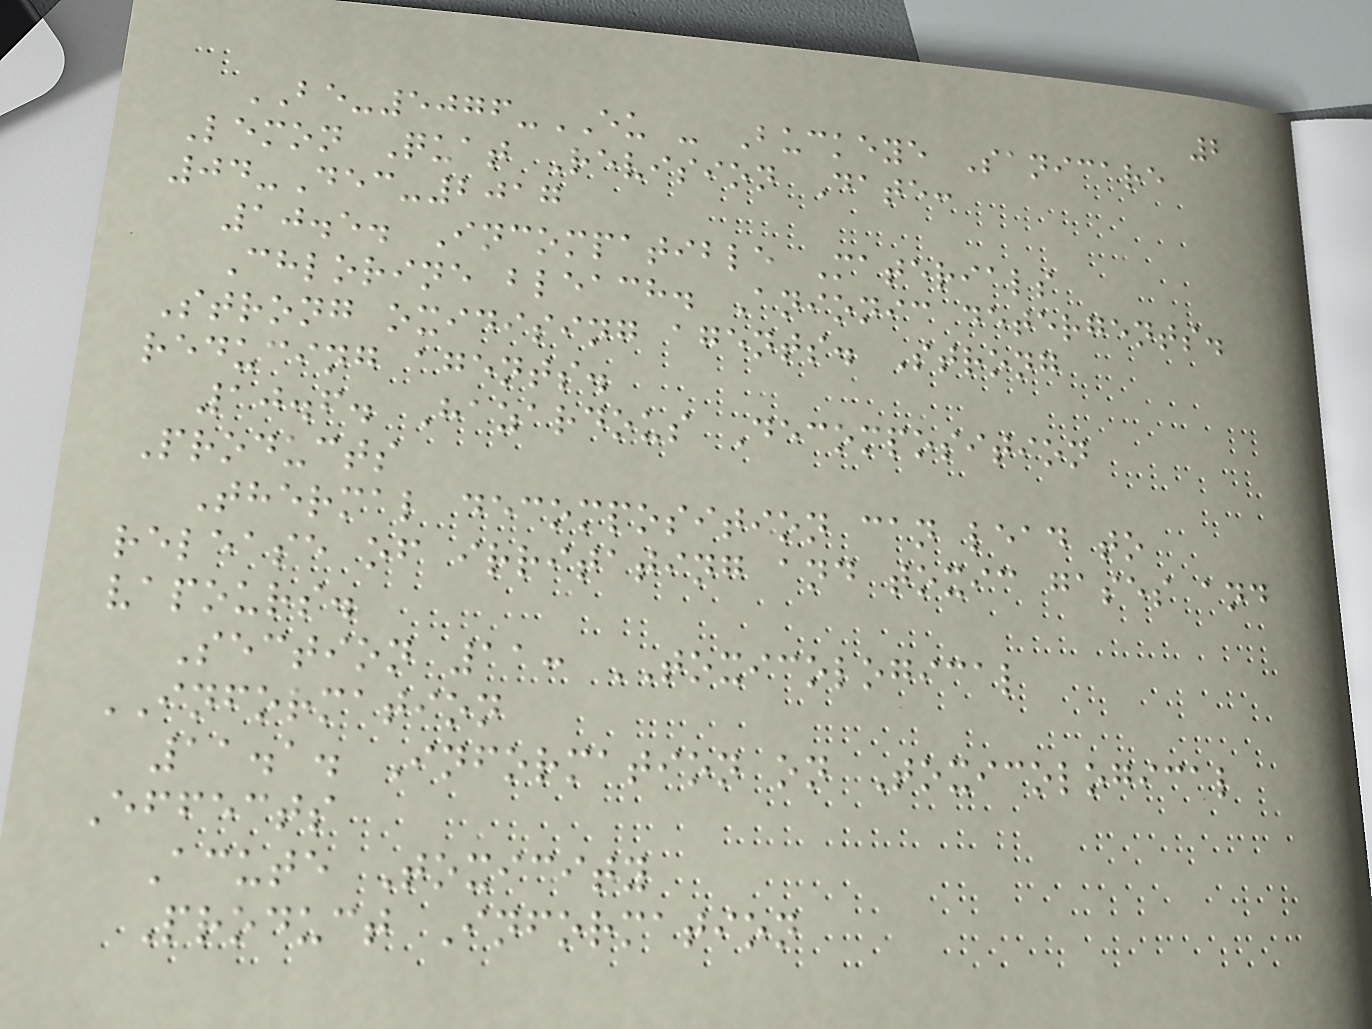2
BE-5076-EU - Buckeye Sanicare
Lemon Quat Revision Date:
04-Dec-2017
10.5. Incompatible Materials
Chlorine bleach. Anionic detergents.
Strong oxidising agents. Strong
reducing agents.
10.6. Hazardous Decomposition
Products
Thermal decomposition can lead to
release of irritating and toxic gases and
vapours.
Section 11: TOXICOLOGICAL
INFORMATION
11.1. Information on Toxicological
Effects
Acute Toxicity
Product Information
